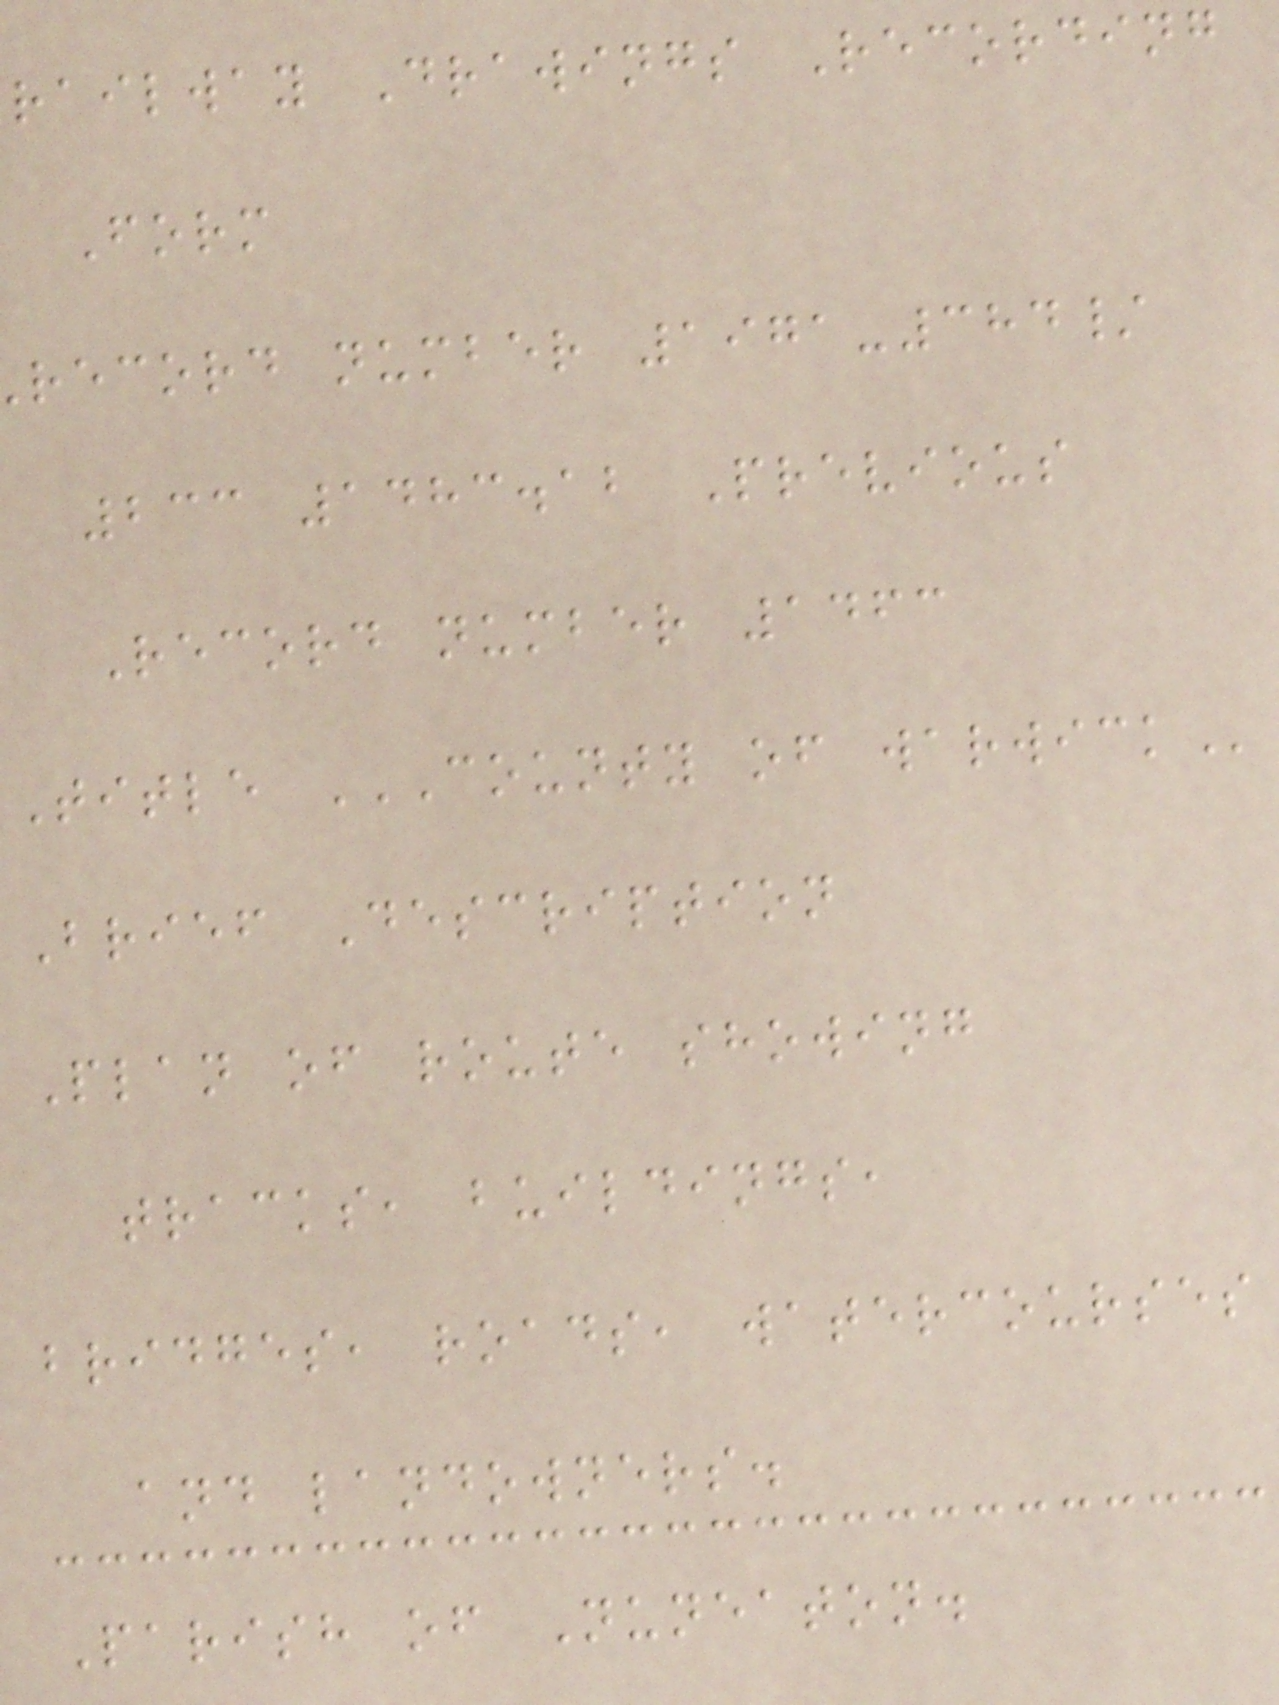railway Drawings Recording
Form
record number 1971-384/
233 1483.12 Previous
Record number 1463
Title COUNTY OF WARWICK
Brief Description
Plan of route showing
tracks, buildings,
bridges, roads, watercourses
and landowners.
Parish of Nuneaton.
